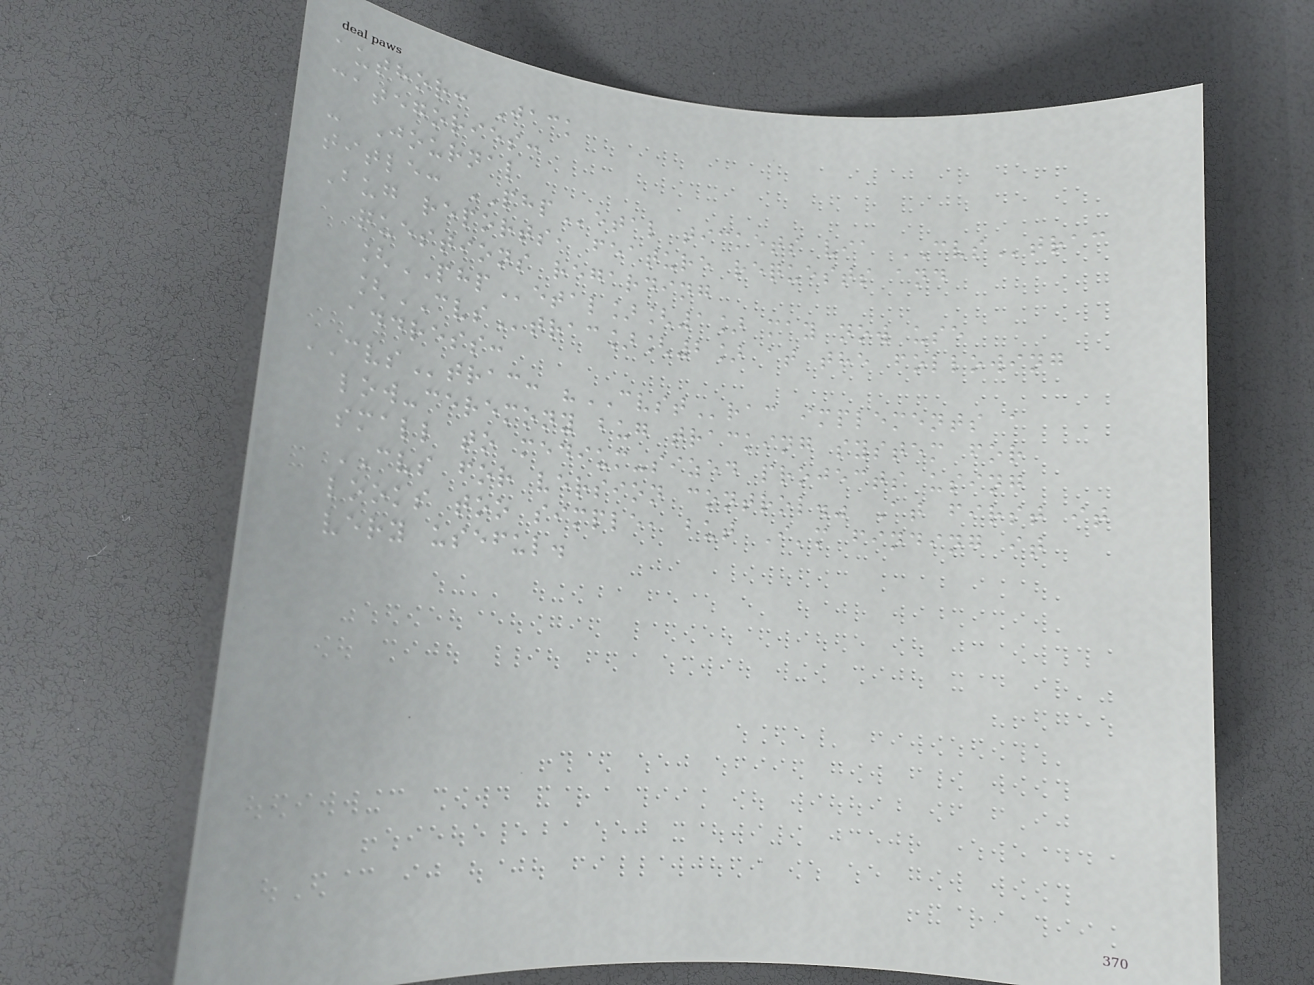author: Jack
categories:
- Journal
title: PHPetal tickets via CVStrac
Bug reports, feature requests and
questions regarding
[PHPetal][1] may now use
[CVStrac][2] at the following
address:
CVStrac: "CVSTrac implements a
low-ceremony bug tracking system for
small to medium-sized projects using
CVS for version control." At first it
looks too simple, but I'm finding it
very useful.
